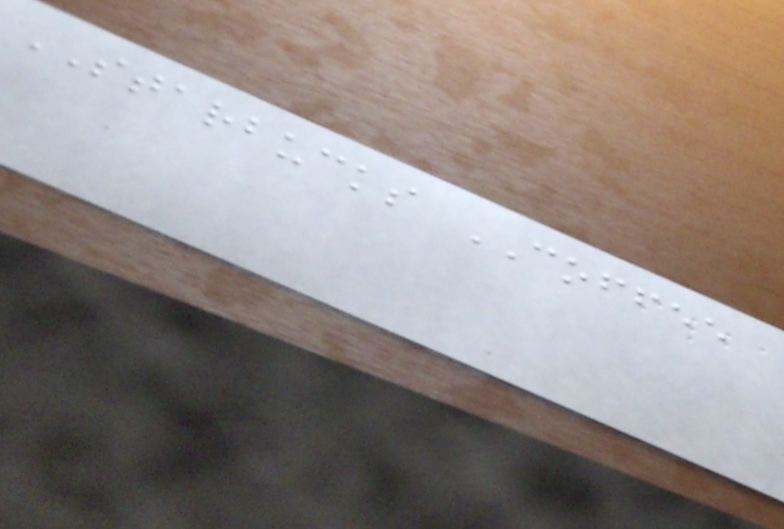STARBUCKS COFFEE
